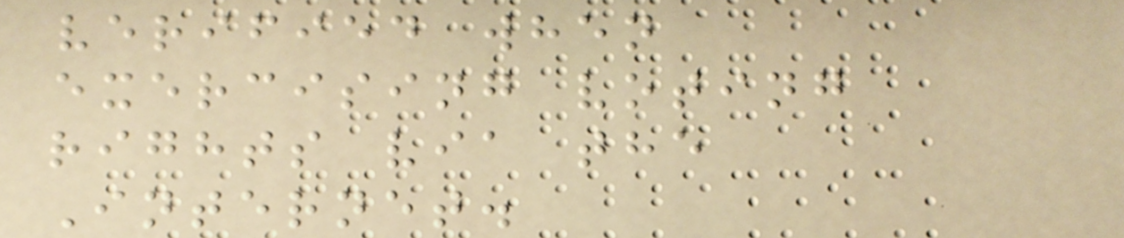verified when
exercising voting
rights via the
Internet.
